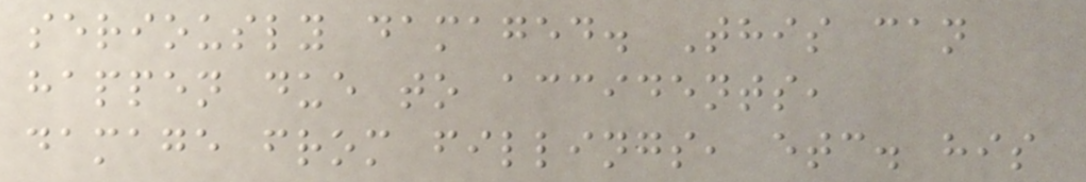seriously damaged. This can
happen due to accidents,
damage from fillings, etc. his
